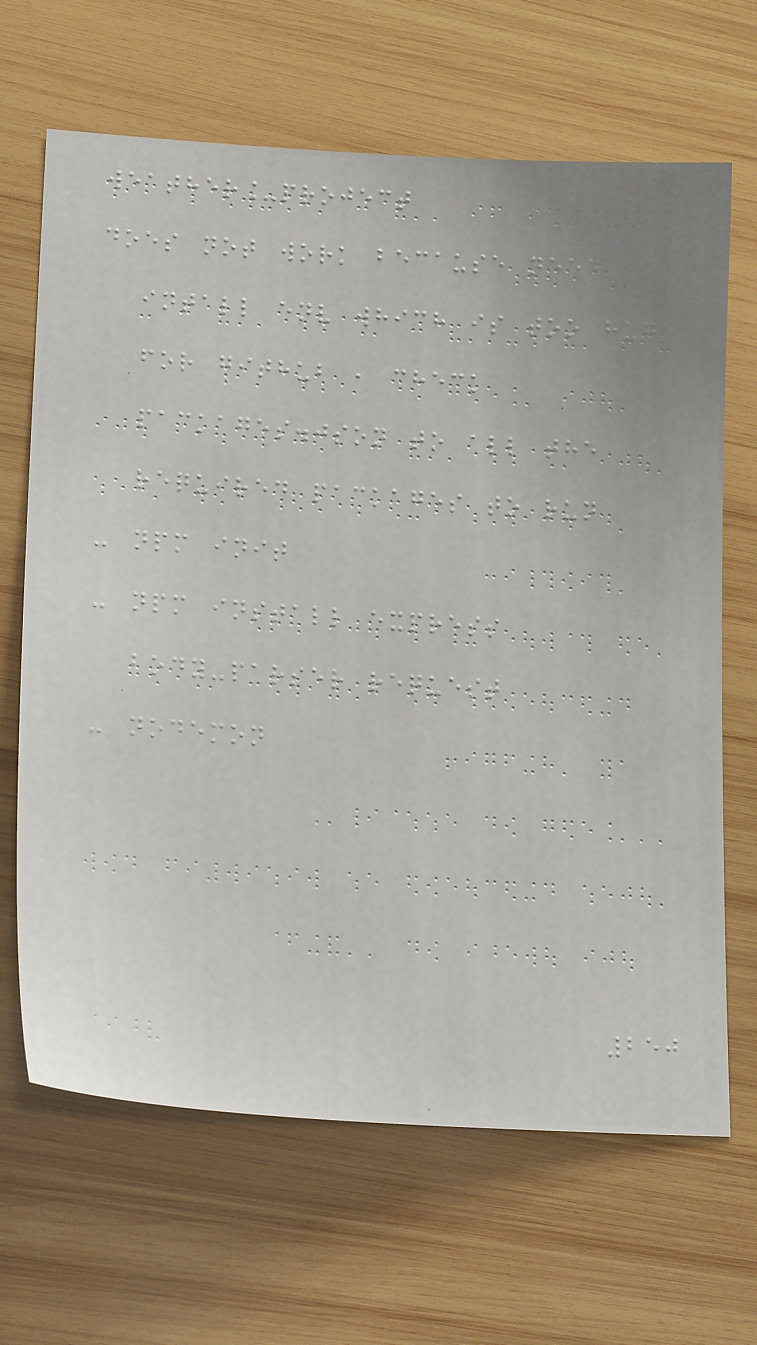weather_project
does not work because need to
intall env which is too huge
for github , check
packages.json to all the
required packages to run
- npm init
- npm install express
body-parser request
- nodemon
250
